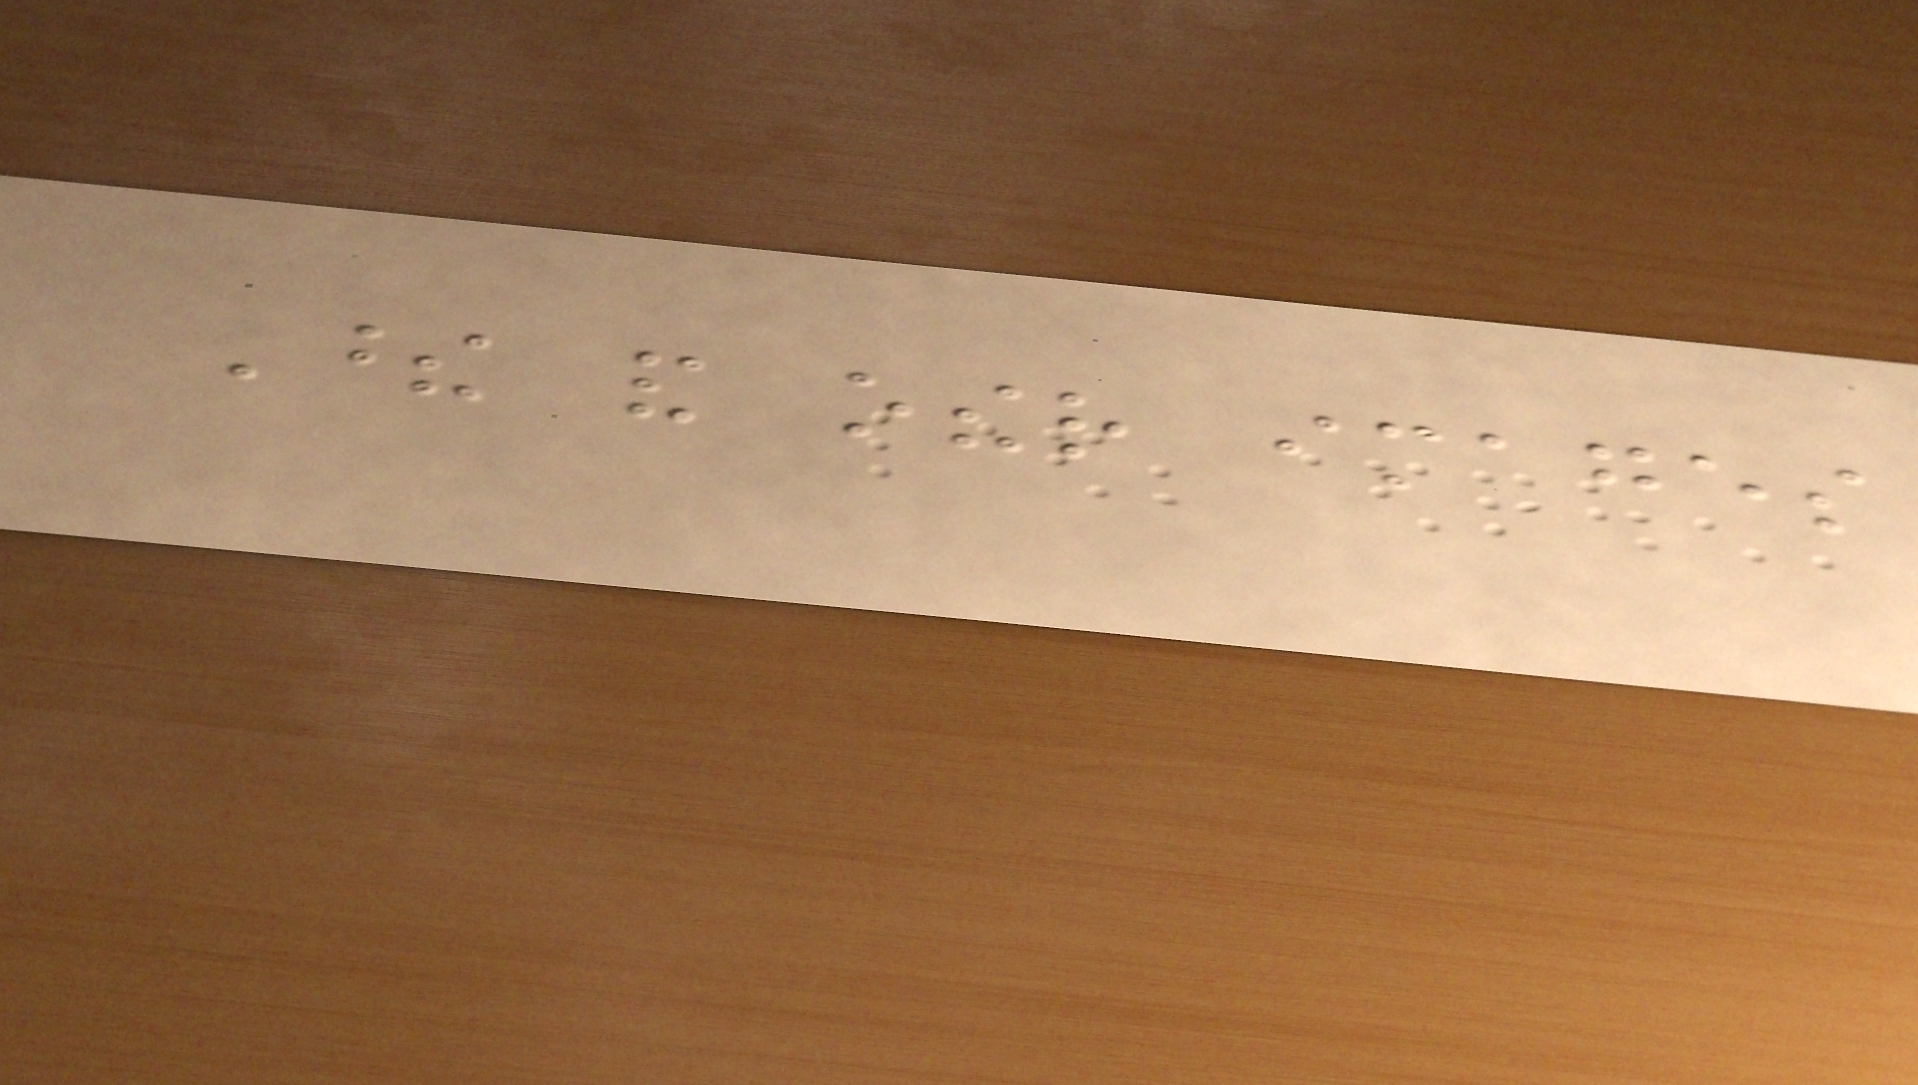These and other images
